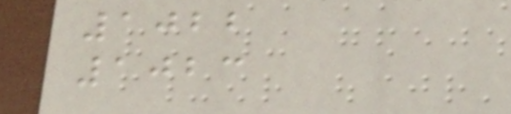1022
1023
